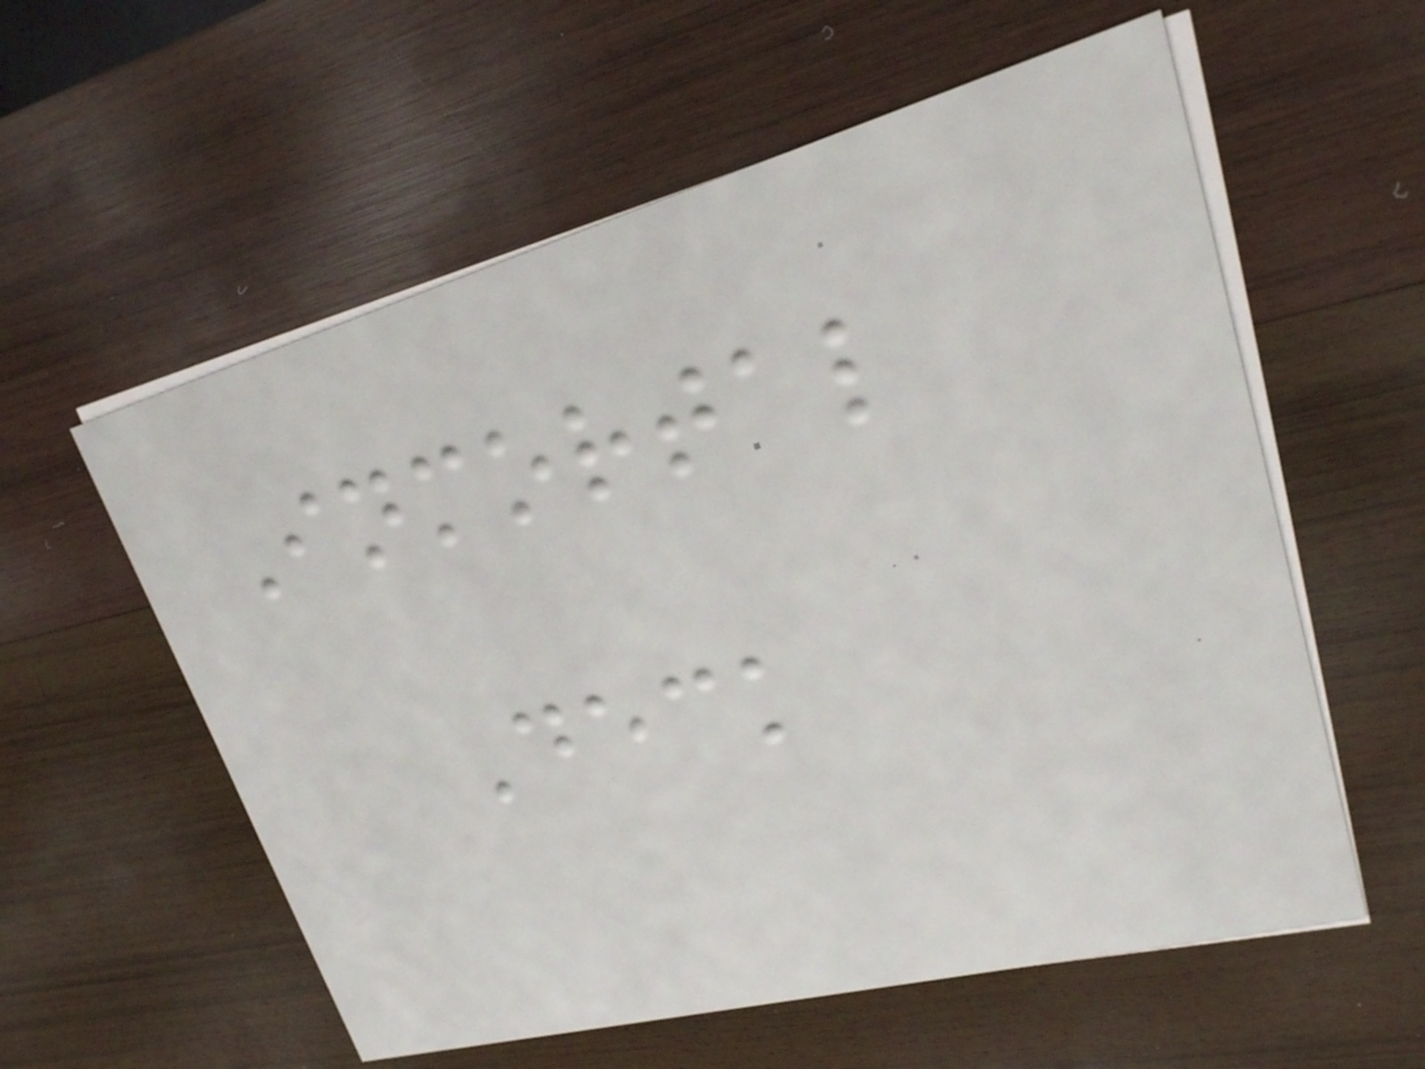Inmortal
Deck
